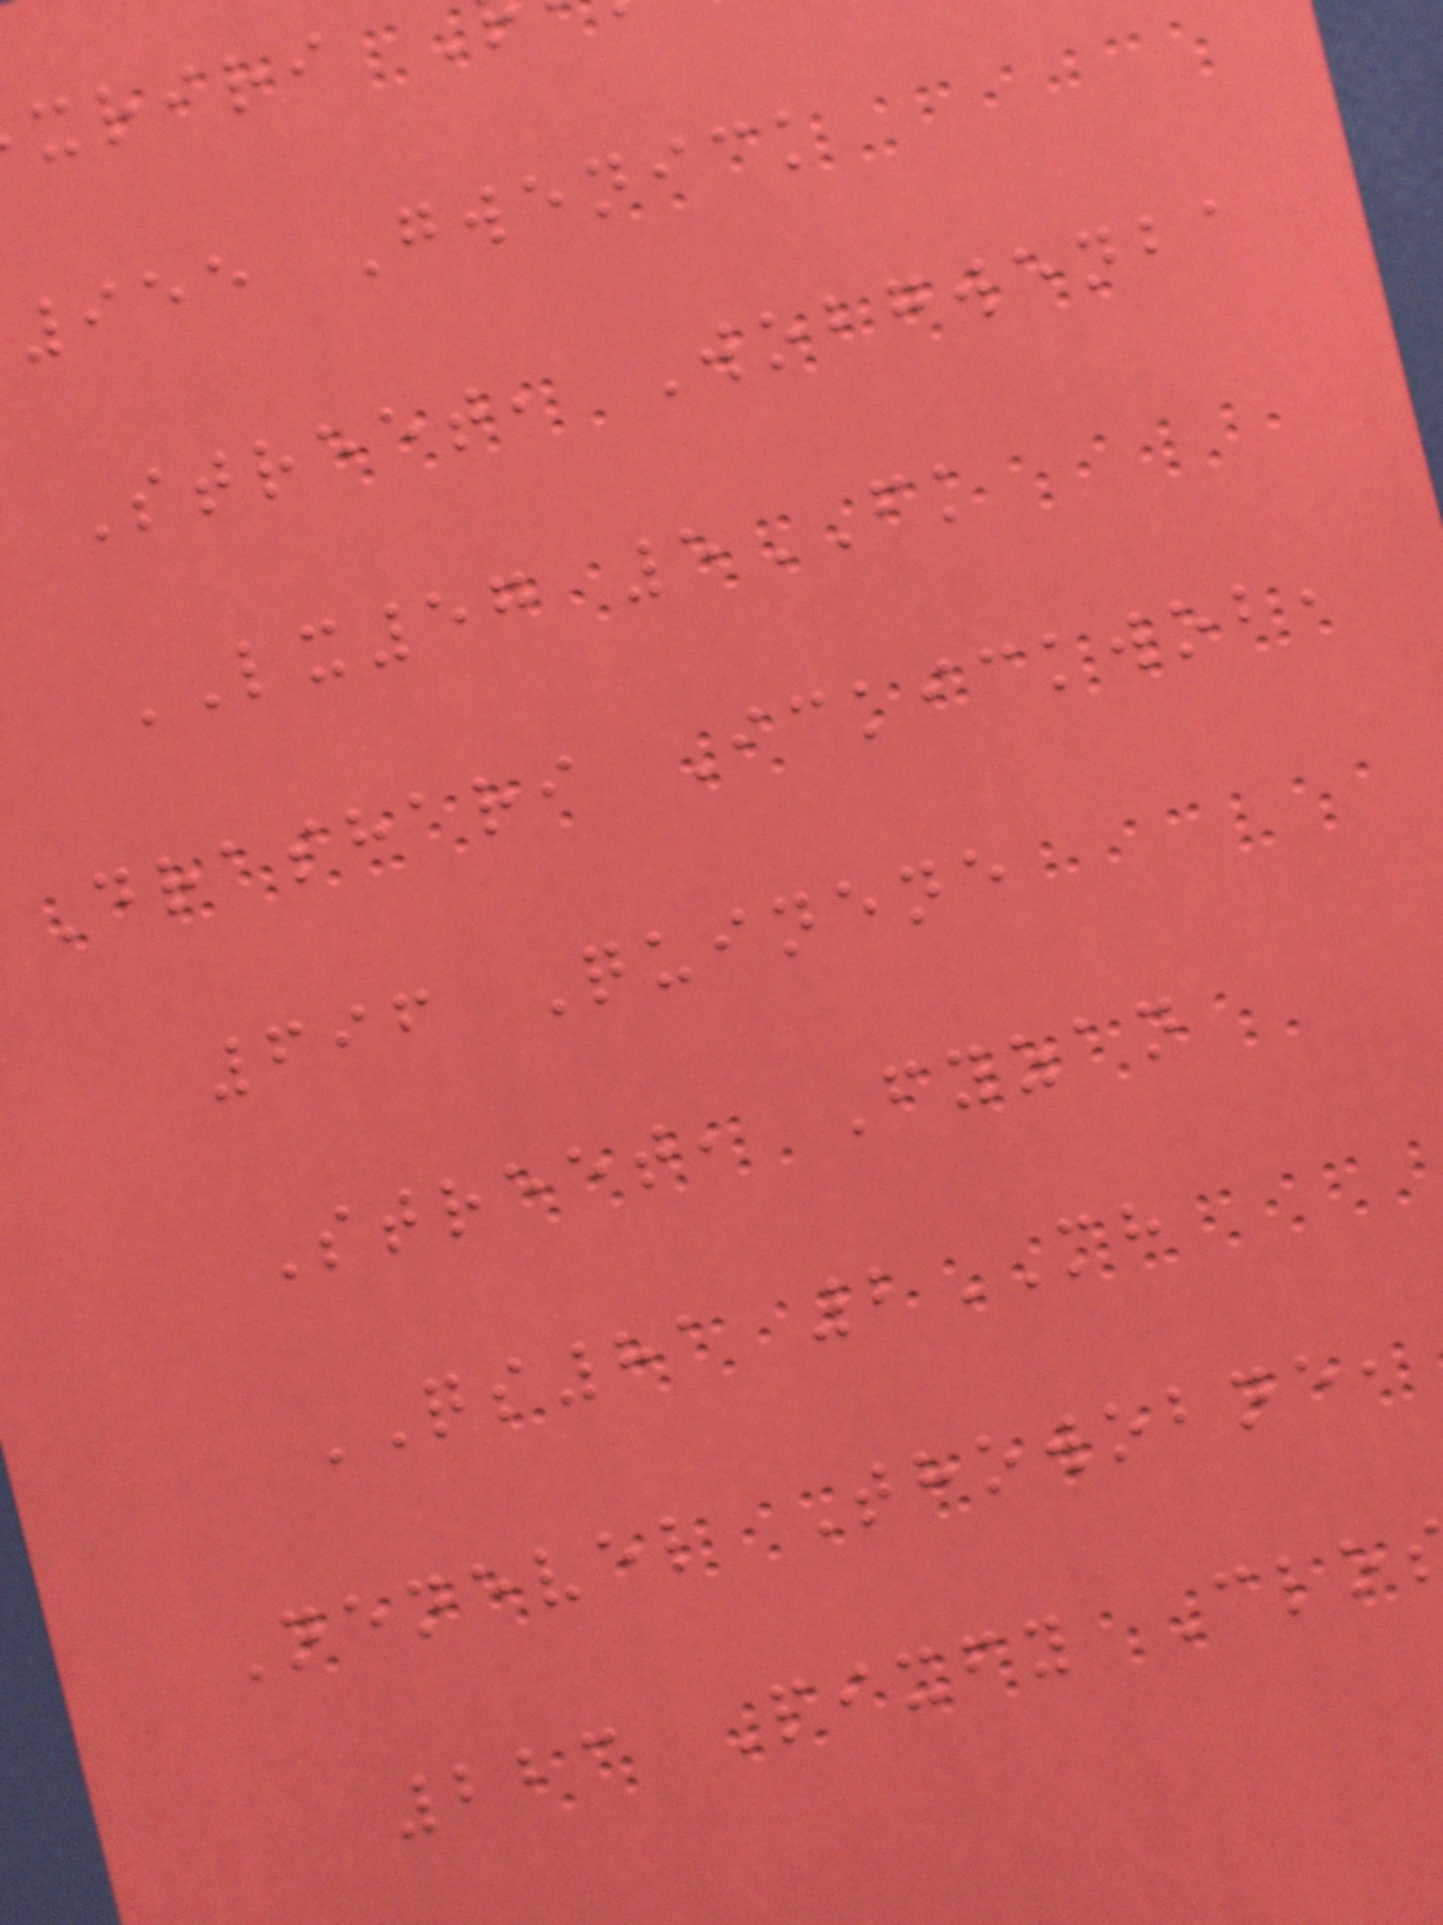xriri
955 Gwenick
Street, Wobgwenba
LX57 5FK
Drashari Ickickwob,
696 Quinene
Street, Fyzan
QS81 2MH
Nenevel Thowobne,
223 Pixfy Clo
